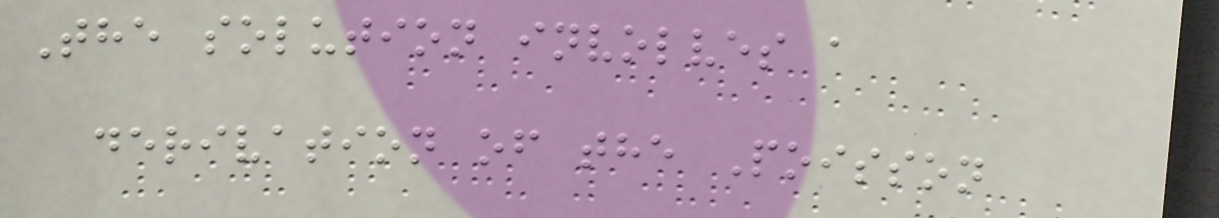The solution involves a
derivation of the Poisson
